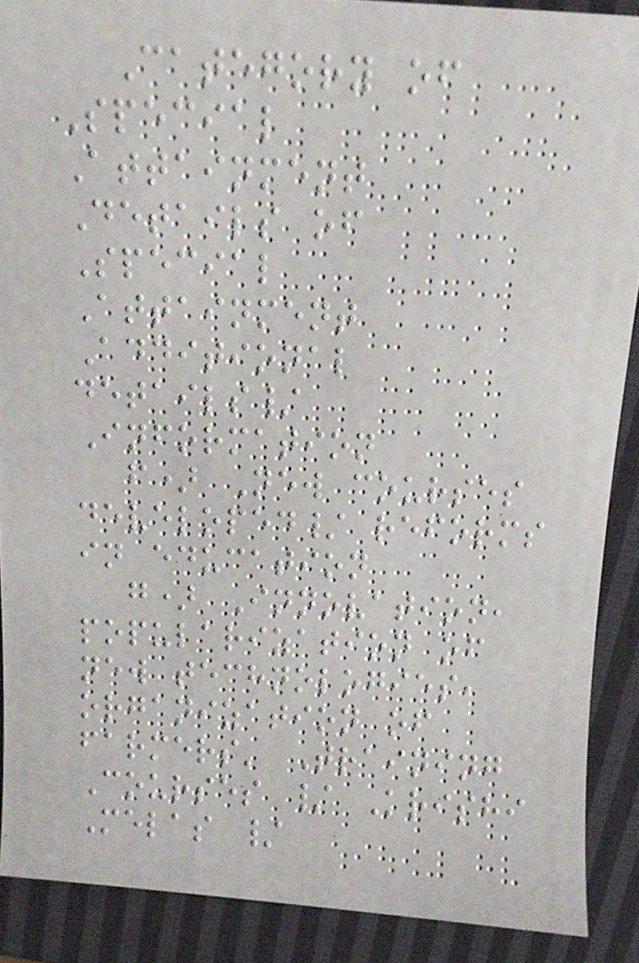Category of
Special
Attainment
Details of
Special
Attainment
Additional
details/
Information
f) New courses
developed/ reforms
in education
g) Innovation,
popularization of
new technologies,
organization of
farmers' Training
Courses / Krishi
Melas /
